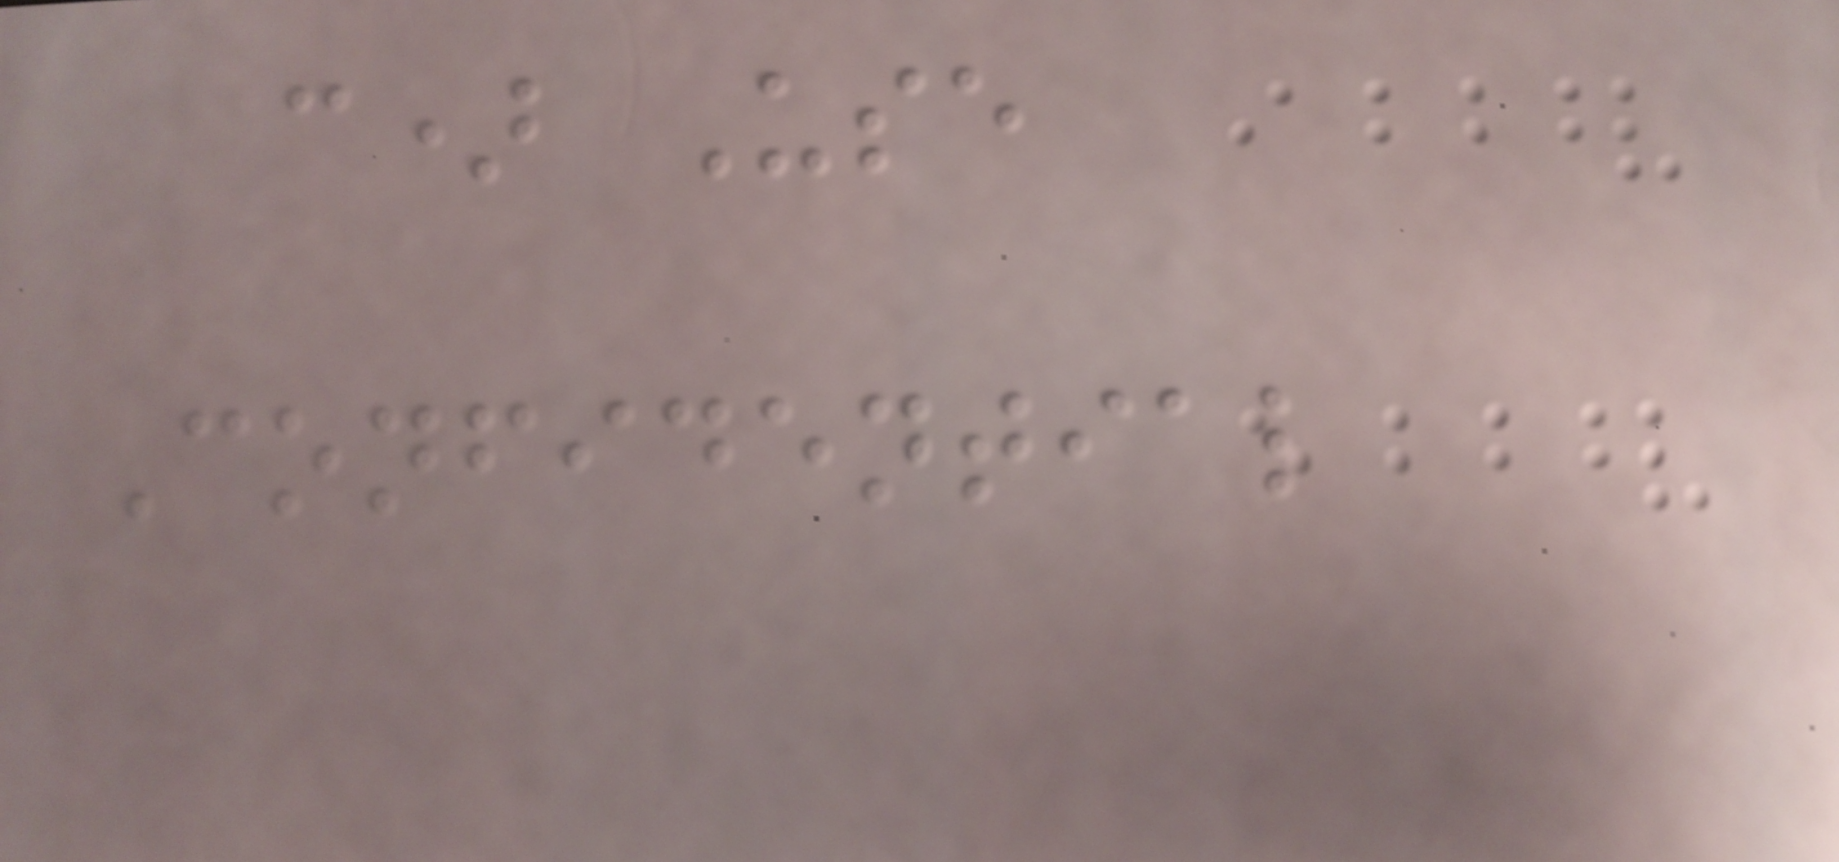c) Use
Confidential
